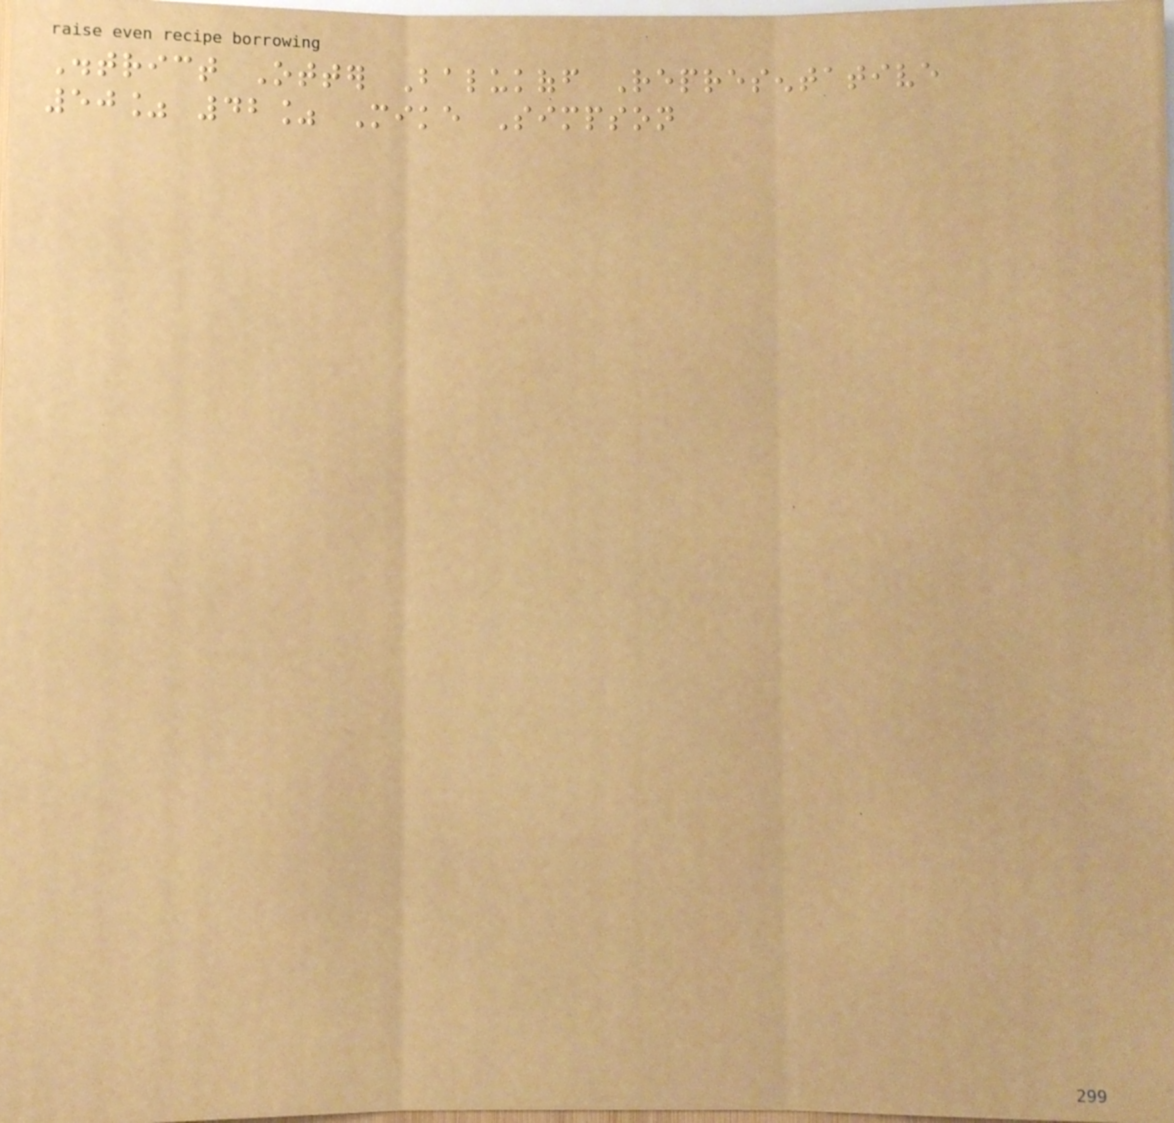District Otter Balukoff Representative
50% 42% Mike Simpson
